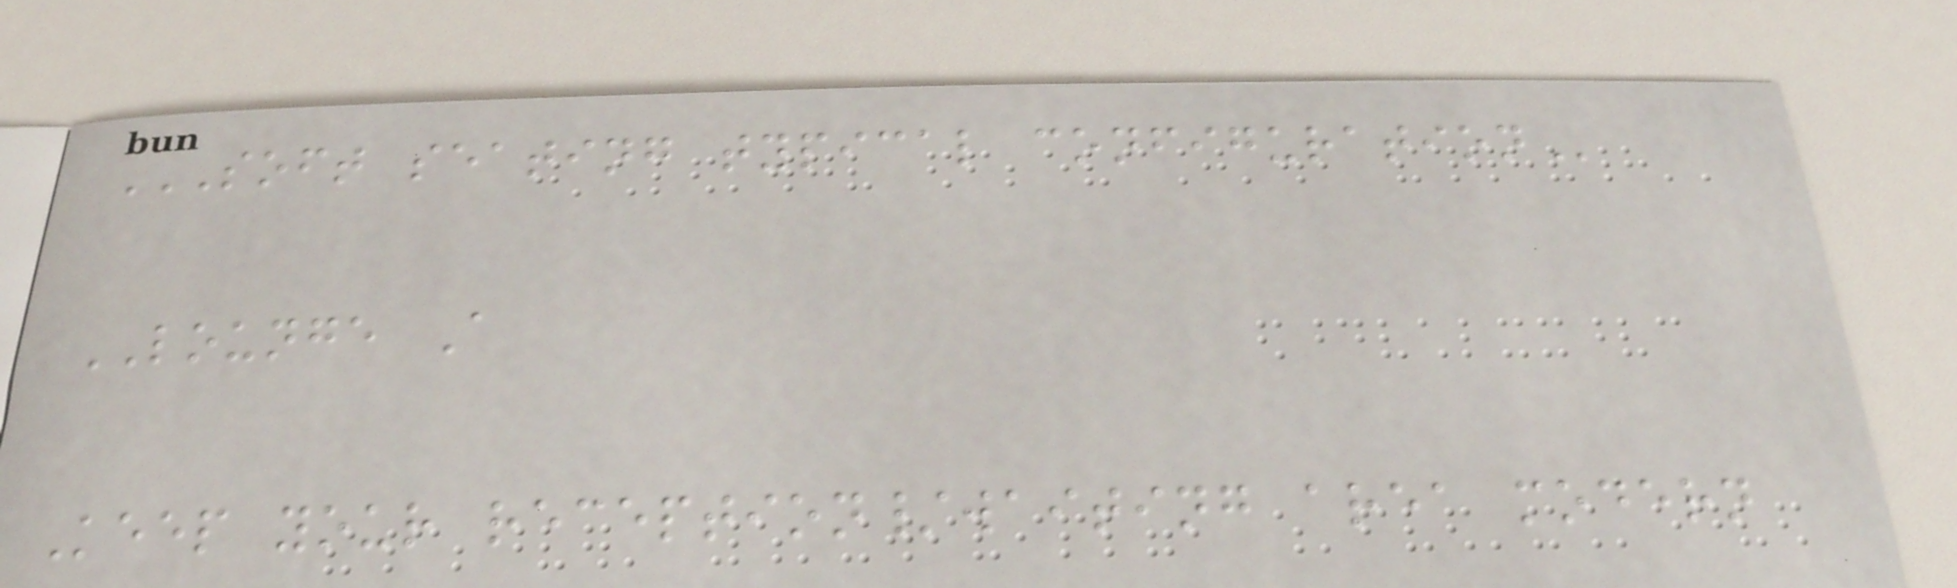SOFT SEATING TYPICAL CONFIGURATION
LOUNGE A
Keep your reception/waiting area modern
